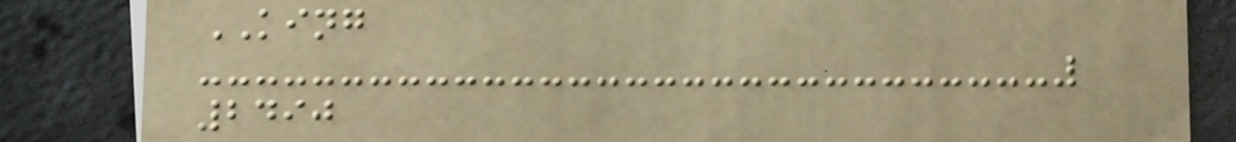KING
2490
